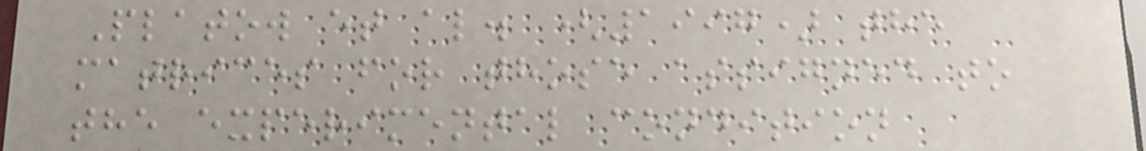Platow et al. (1997) the
matrices for those assigned to
the experimental condition
